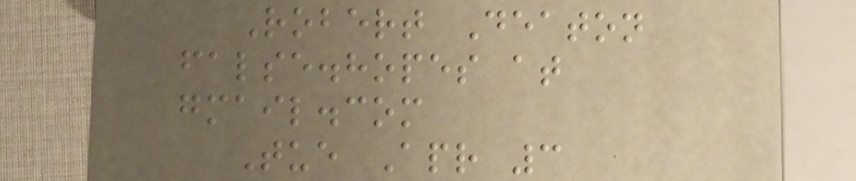Robert Deaton
false.hopes at
gmail.com
Tue Apr 3
